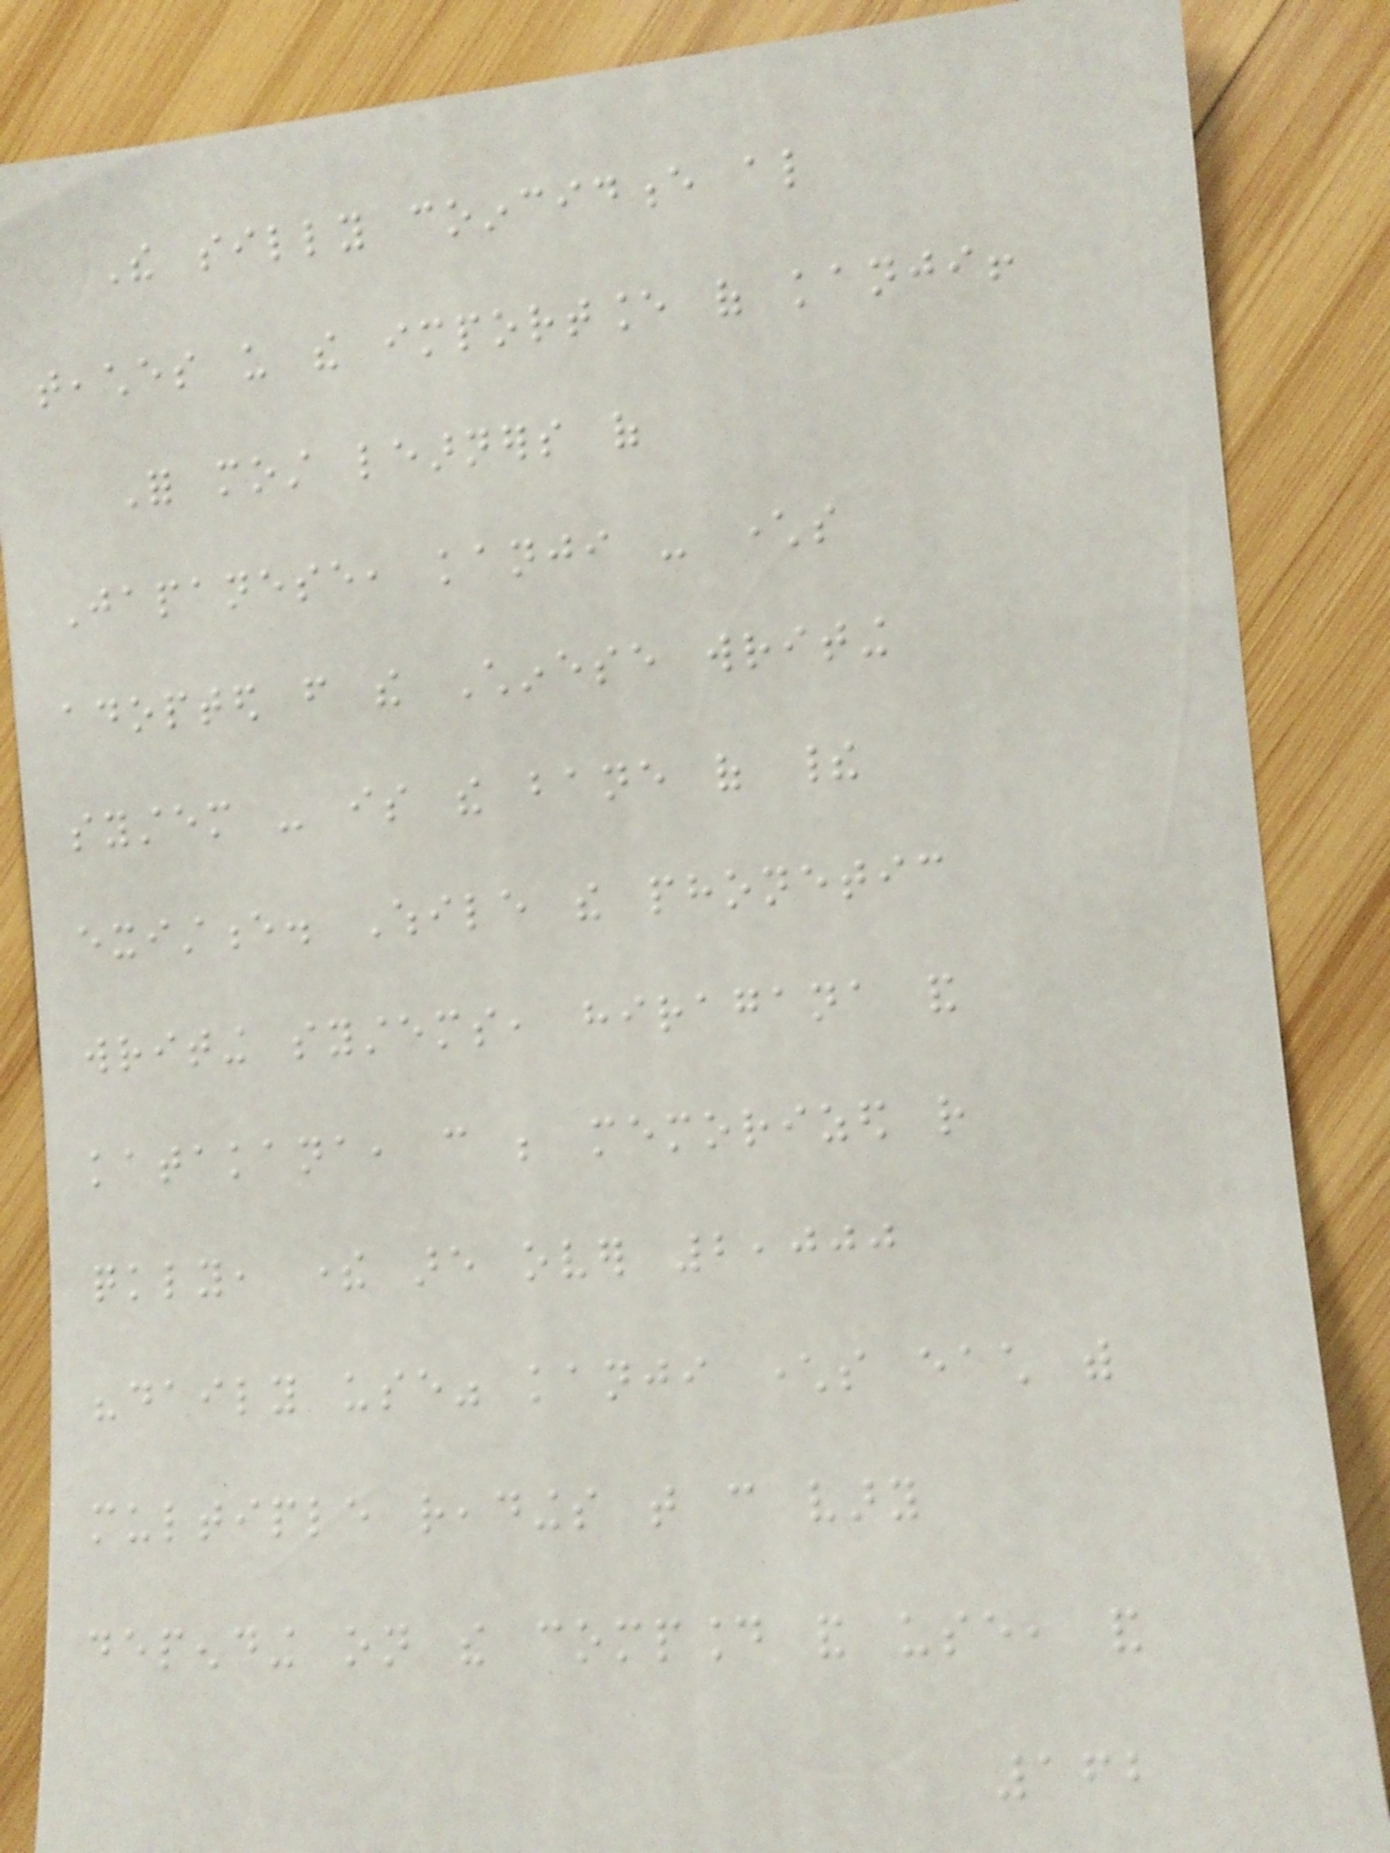The silly coincidence also
teaches us the importance of kanji!
For most learners of
Japanese, kanji - characters
adopted from the Chinese writing
system - is the bane of their
existence. While the phonetic
writing systems, hiragana and
katakana, can be memorized rather
quickly, there are over 2,000
"daily use" kanji characters each with
multiple readings that can vary
depending on the compound and use, and
162
